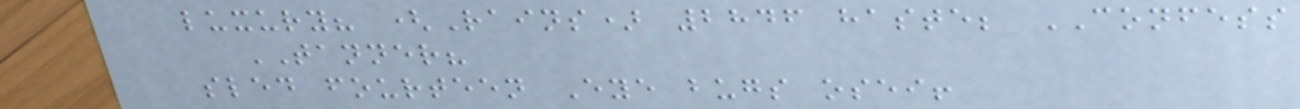luxury? (Rains) 2846 haste; CONFESS
TANNER?
sled fourteen Eye bugs osei!
